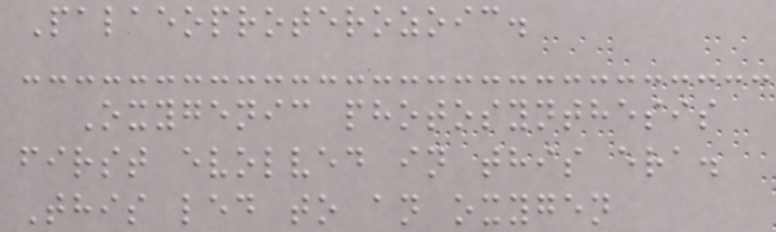Palaeoproterozoic.
Oxygenic photosynthesis
first evolved in this era.
This led to an oxygen
